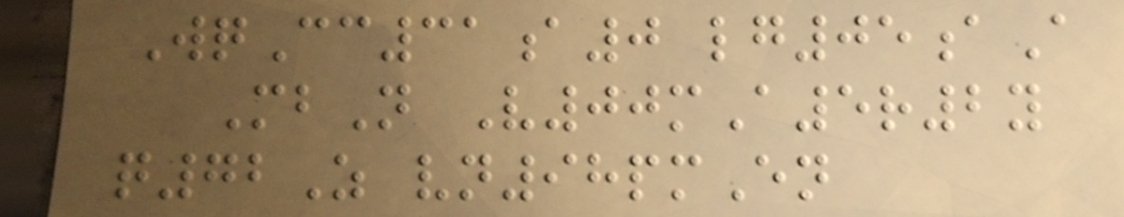WqCc31a0 lg05aA
MbN V00mA5r2y
q72Z vn98pmEn
